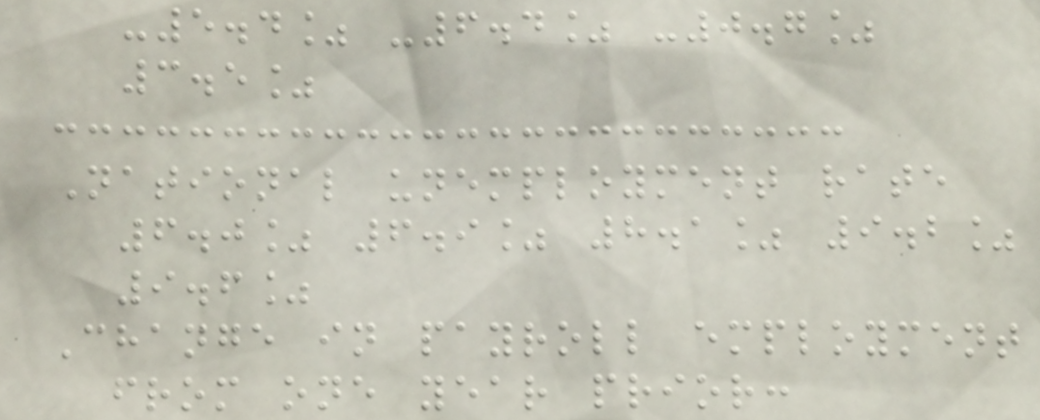-5.4% -6.4% -0.7%
3.5%
National unemployment rate
6.0% 6.9% 8.1% 9.2%
9.6%
Change in payroll employment
from one year prior:
